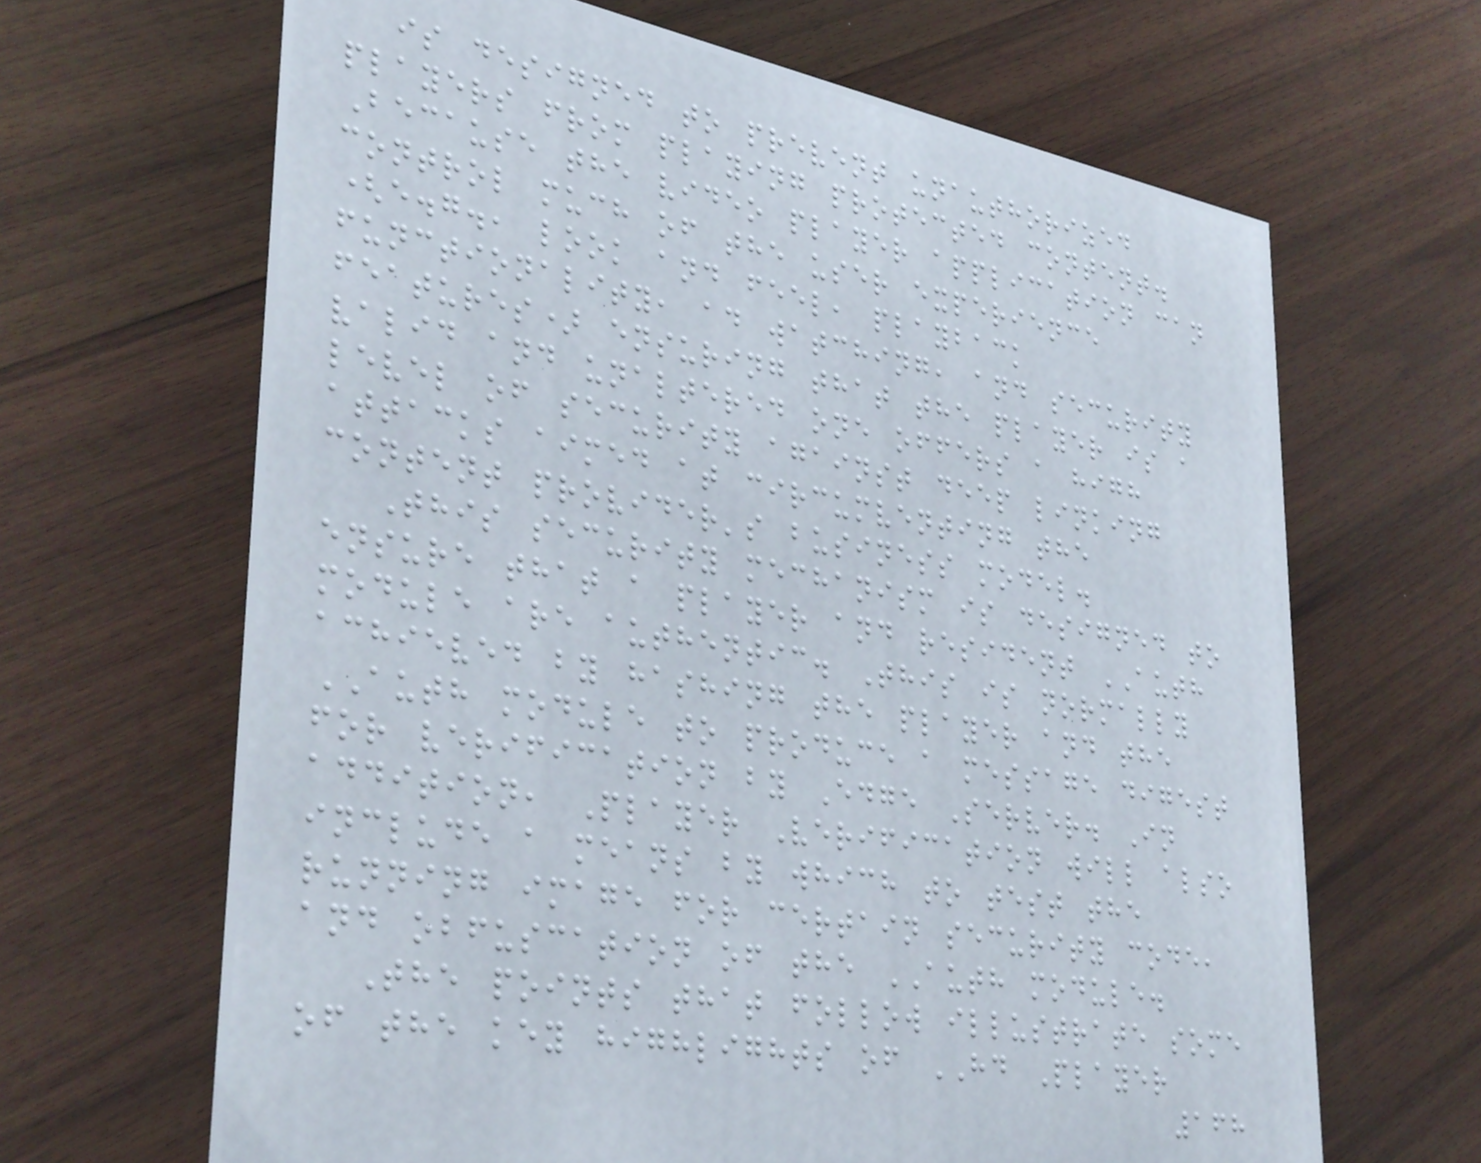is designed to prevent unauthorized
players from playing protected content.
Because the video player application can
control much of the user experience
(e.g., look and feel, playback
functionality, ad watching, and security
features) ensuring that the player is a
valid and unaltered one offers a high
level of security against deep linking
attacks aimed at circumventing the
content provider's business model.
This security mechanism is designed to
ensure that a player and resident AUTH
module are authentic. This is normally
achieved by hashing the player and the
AUTH module to produce a message digest
for verification by Edge Server. In
addition, Player Verification will also
include a means by which to test the
running image for certain security code,
and obfuscation of the AUTH module.
The points that follow illustrate some
of the key highlights of HD Player
168
